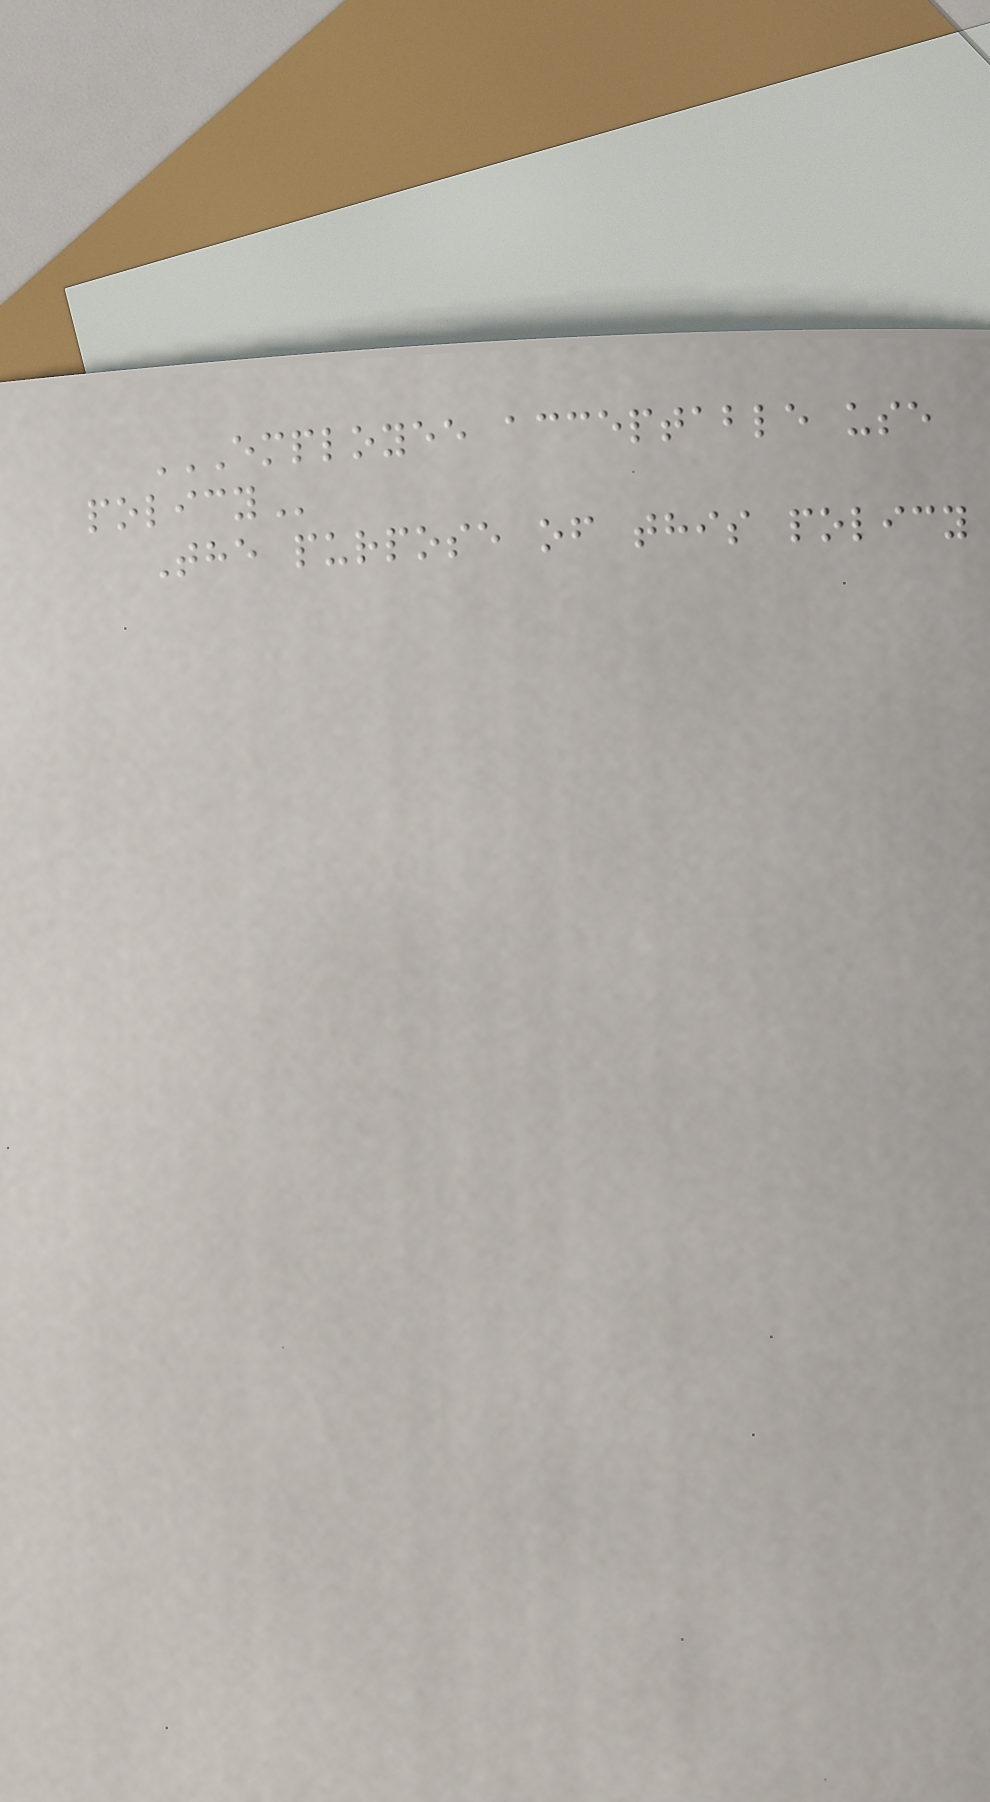EMPLOYEE ACCEPTABLE USE
POLICY
The purpose of this policy
